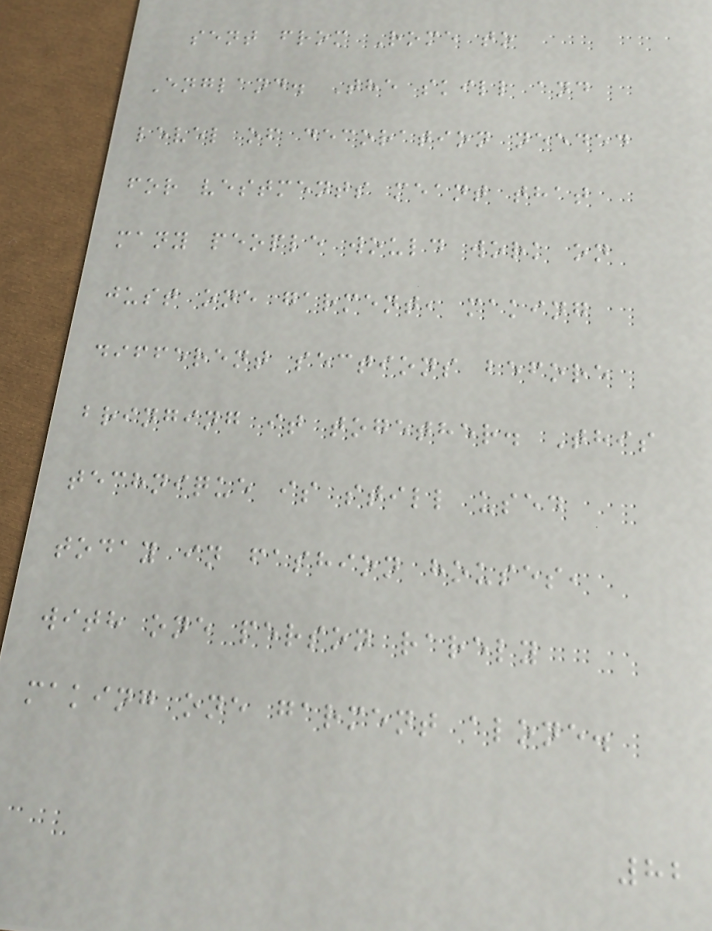sent from Rome to
England. The skill and
level of decoration needed
for vestments meant that
many people would work on
just one garment, making
different sections before
bringing it together. This
technique is still used
today in fashion houses,
with one person rarely
making one garment alone.
82
